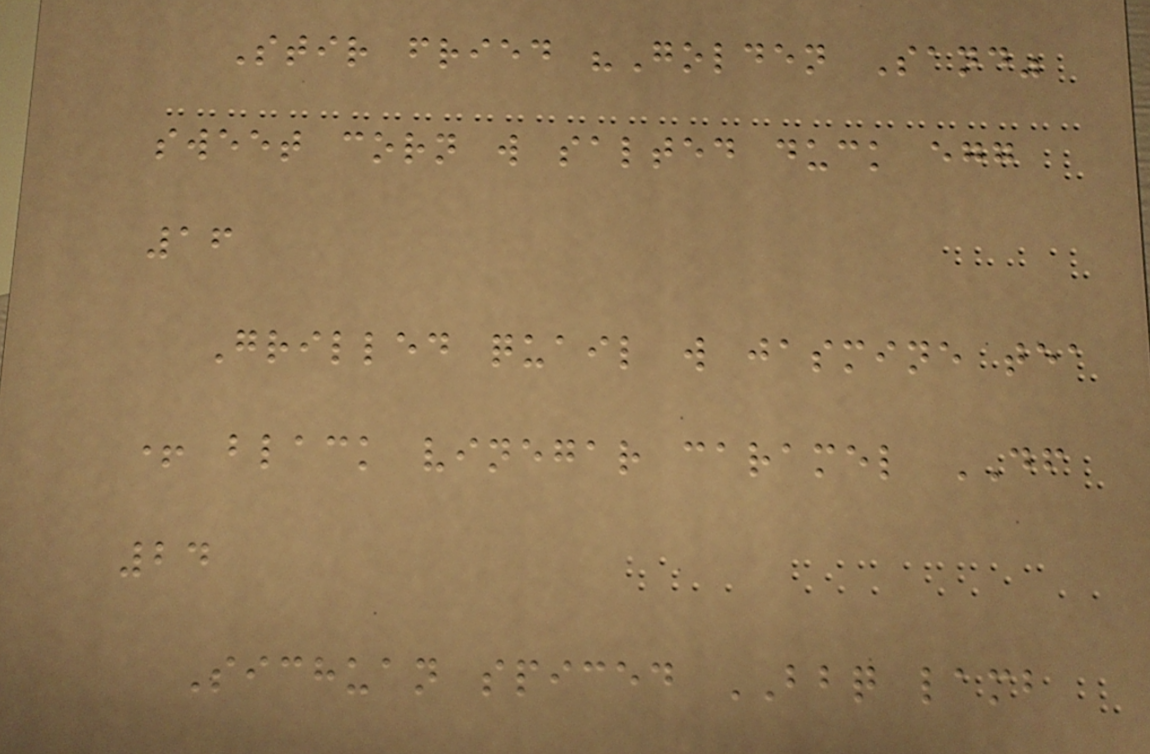Stir fried "Golden Sand"
sweet corn w salted duck egg
16
Grilled quail w jasmine tea
+ black vinegar caramel DF
24
Sichuan spiced BBQ lamb
